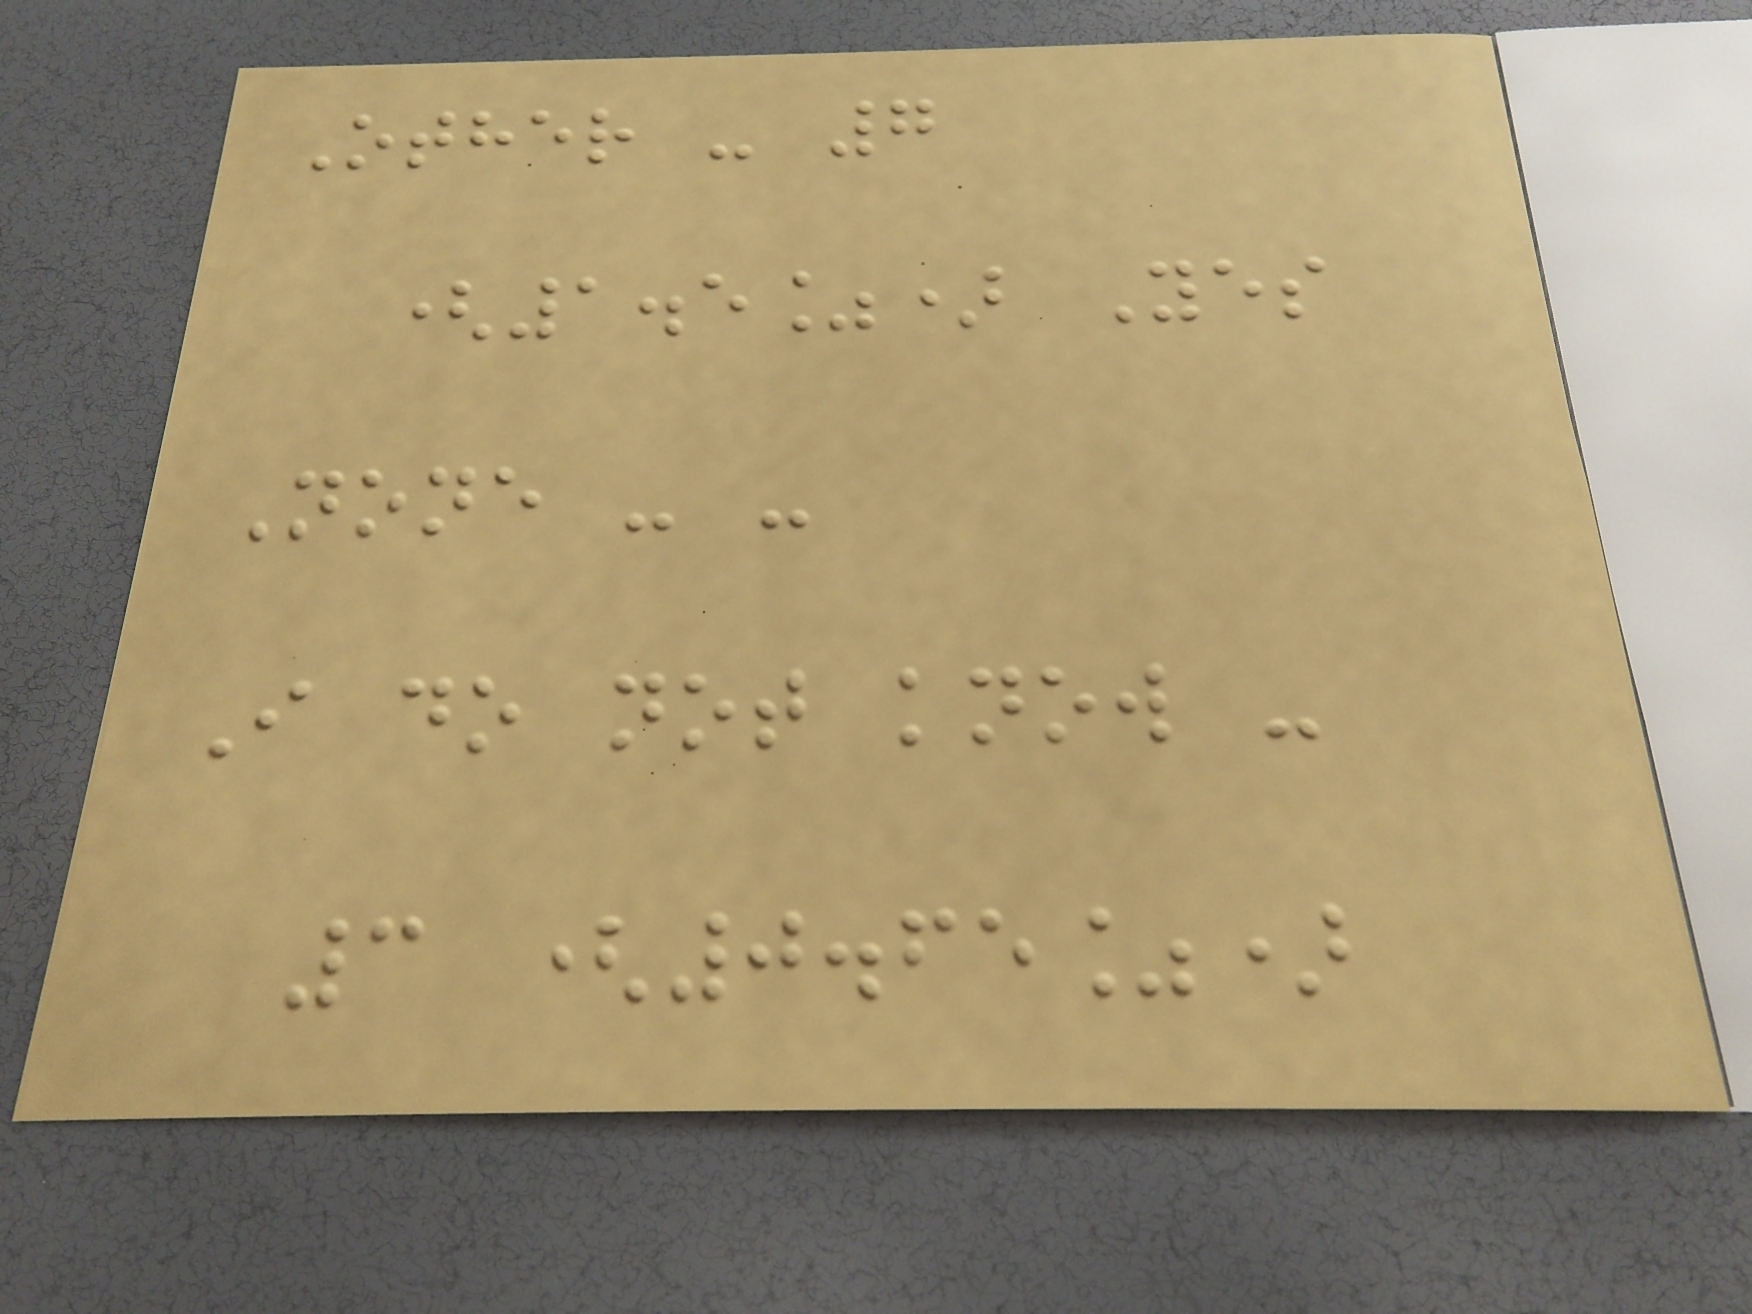Other - 7
(1.5%) Yes
None - -
I do not know -
3 (0.65%)
